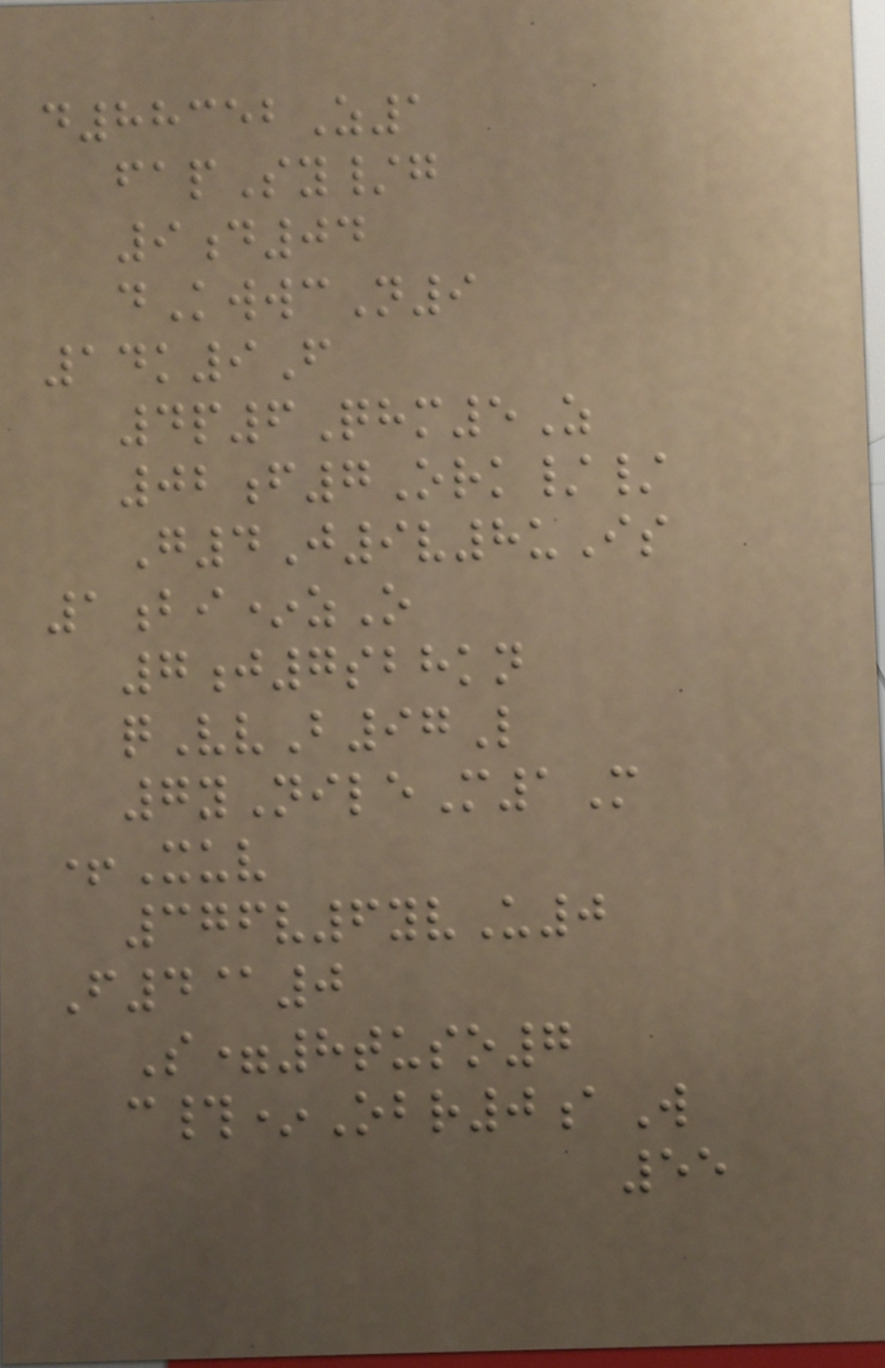d88352Z1
fapSy/g
9d04
dKwwcN9
14k9F
4p6Qhm5Z
02f7Ork//
G4J9v8uIs
1bi*zO
7j7sbhkn
qVvB97L
7yNileM1M
+Xuv
376v6yvU0
F4@0
S=8tuso7
c#*Obr0aW
55
